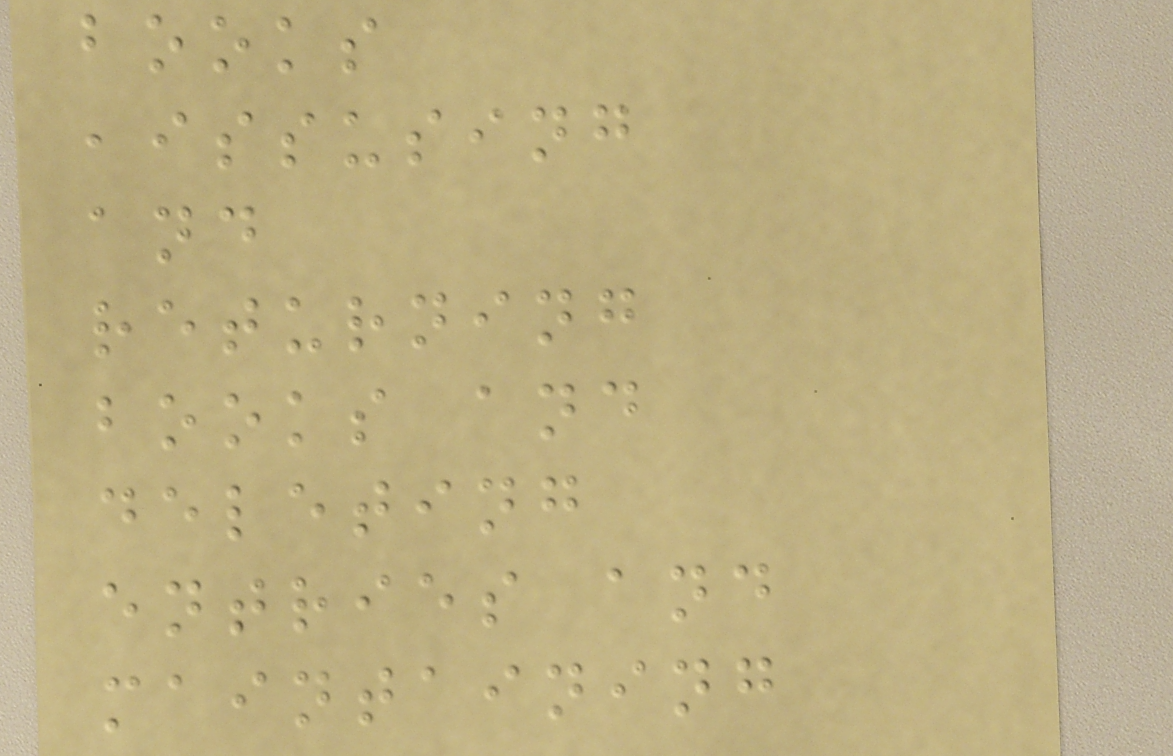books
,issusing
and
returning
books and
deleting
entries and
maintaining
